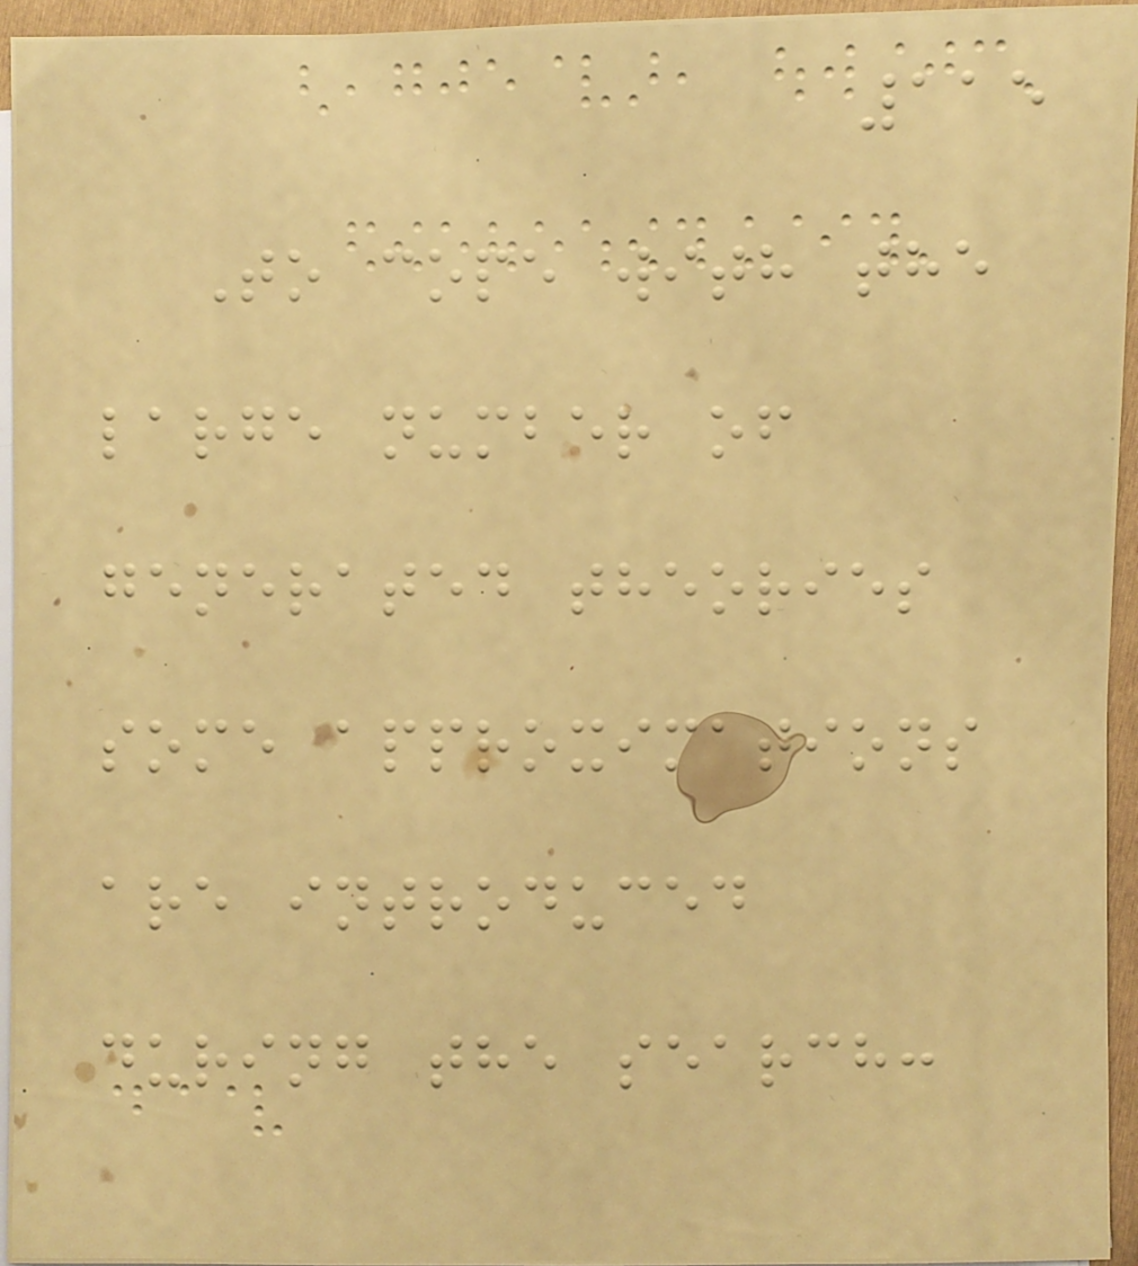115
To cope with the
large number of
generated theories
some approximations
are introduced
during the search:
